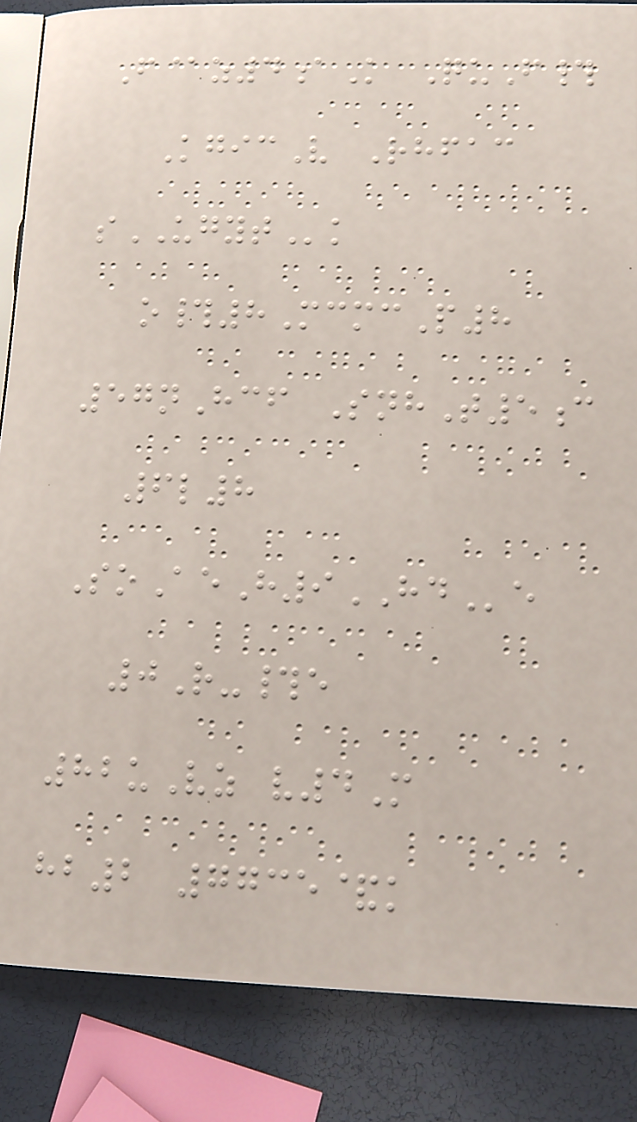F@z4aK QuF#
KgicV Rhfac
sUGYTk
o#8McmcP8
57nHcf SnhT5c
6l8
SoAeH9HDe
0R-#e
82uVz v4M
hb2 7735&k
